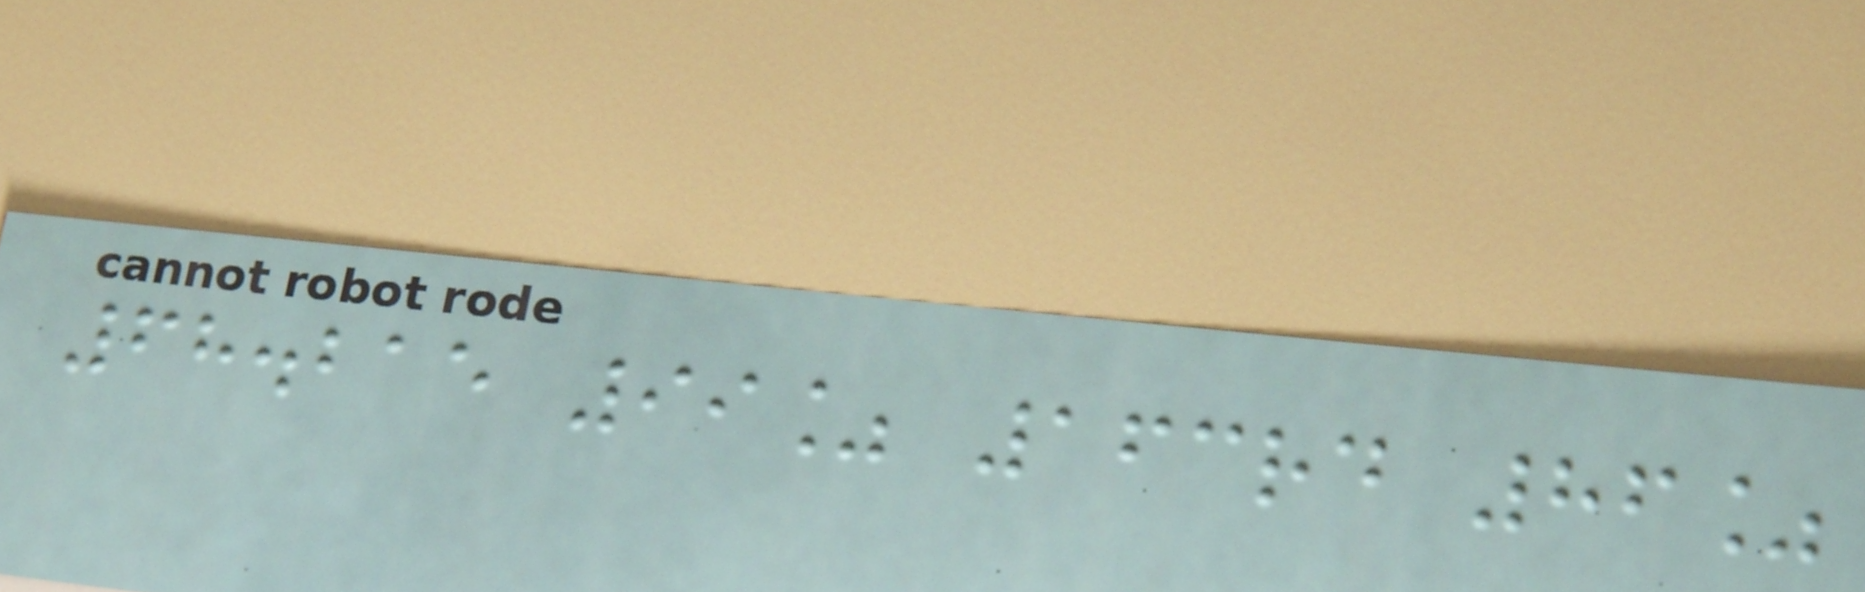68.215 99% 163rd 86%
